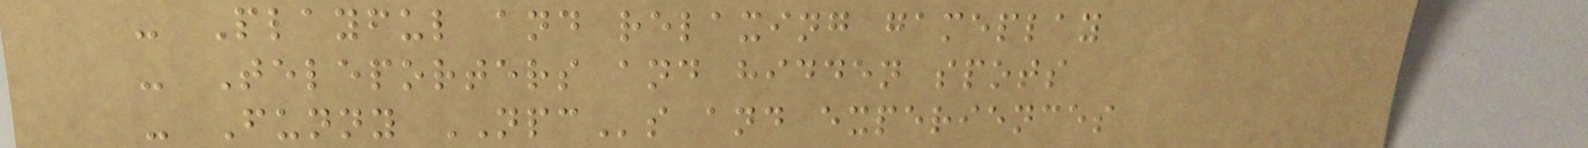- Playful and relaxing gameplay
- Teleporters and hidden spots
- Funny NPCs and experiences
